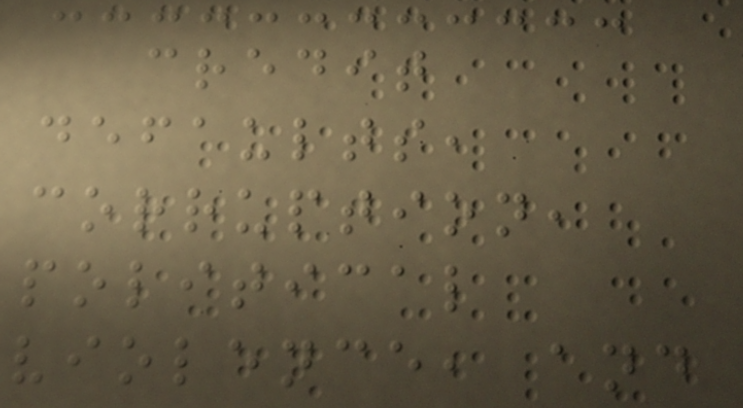credit
defaults,
corruption,
political
violence, and
